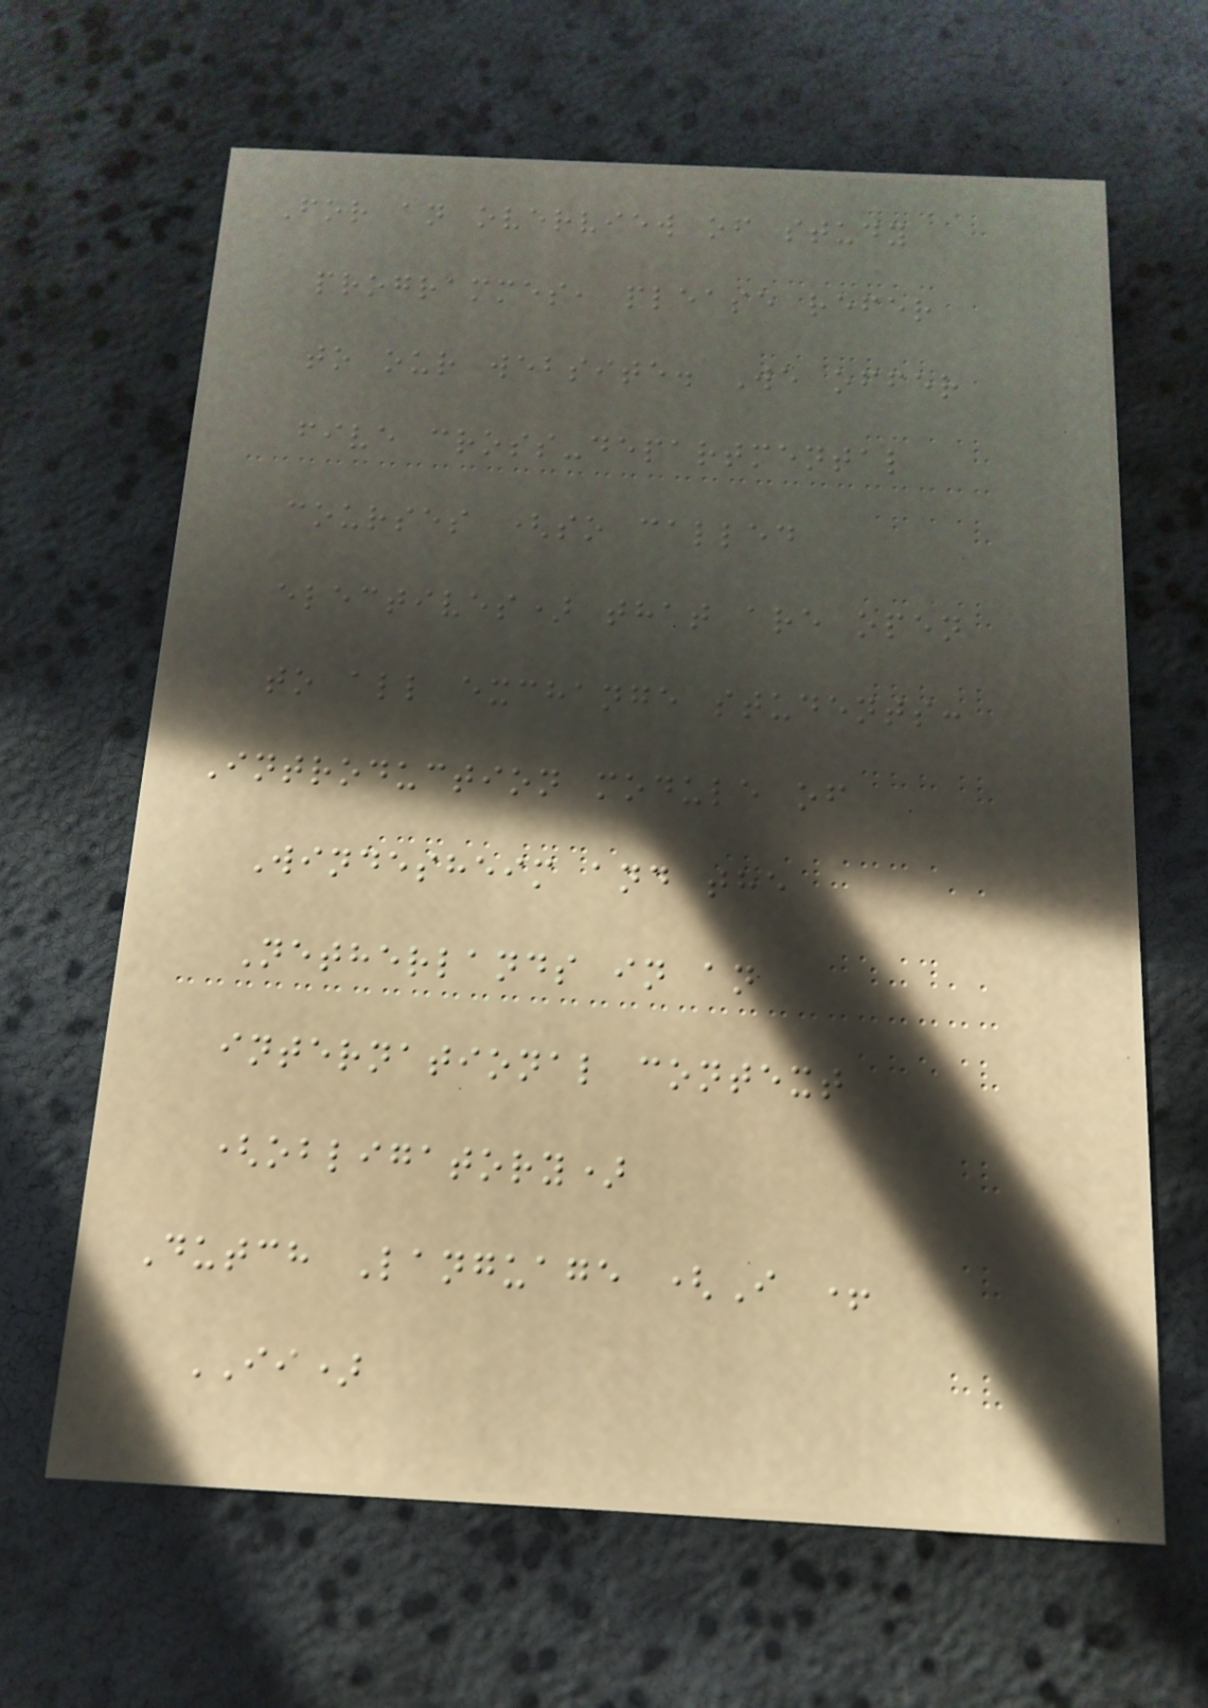For an overview of study
programmes, please refer
to our website. We offer
five cross-departmental
courses (so called
electives) that are open
to all exchange students:
Introduction module of
Windesheim and the
Netherlands in an
international context
(obligatory)
Dutch Language (I +
II)
